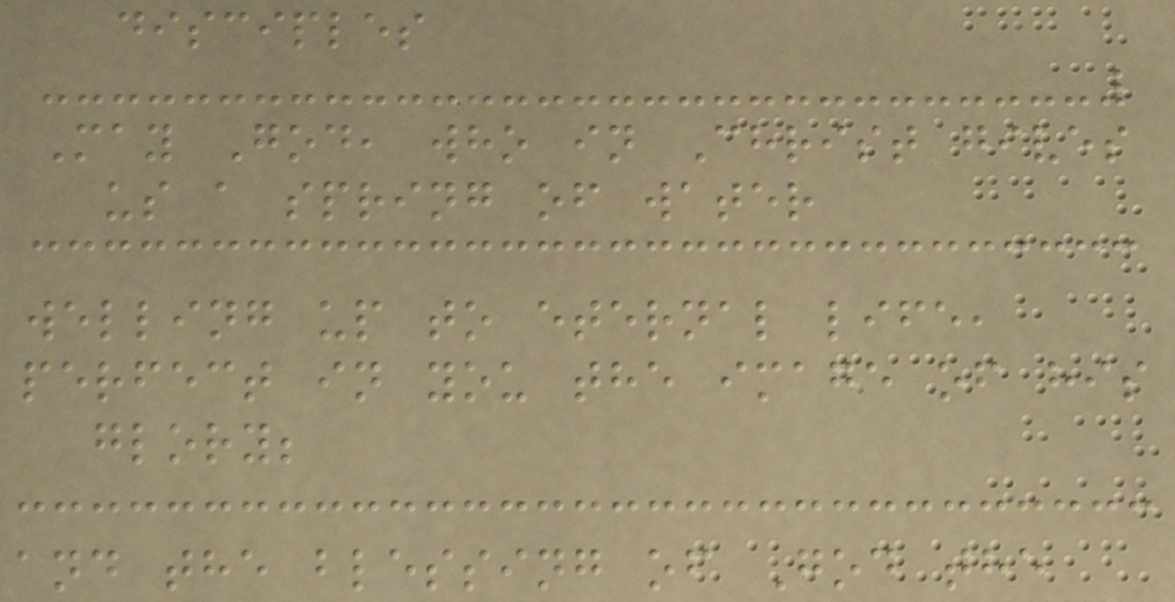disciples
May God, who in Christ gives
us a spring of water
welling up to eternal life,
perfect in you the image of his
glory;
and the blessing of God the
